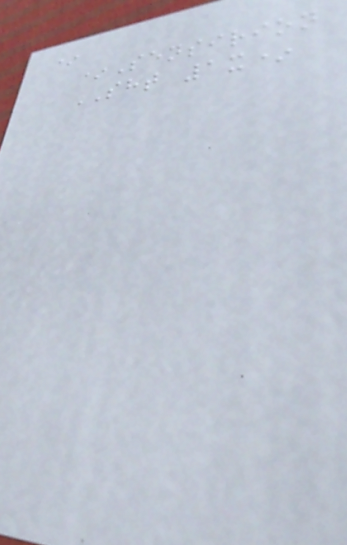*
*Sensirion
SHT 1x*
